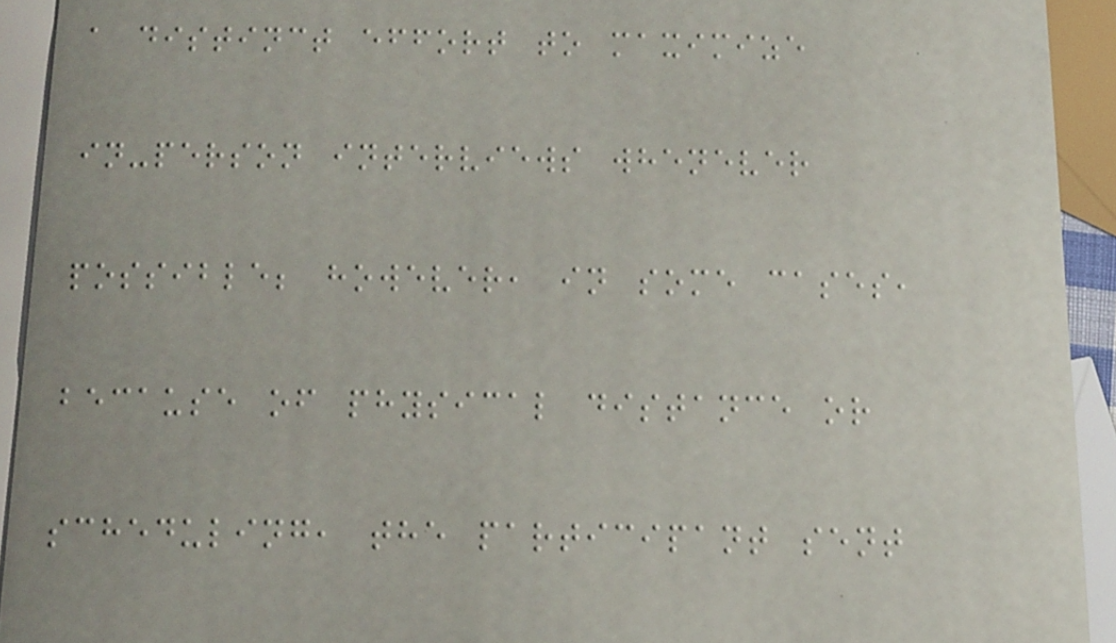a distinct effort to maximize
in-person interviews whenever
possible; however, in some cases,
because of physical distance or
scheduling, the participant sent
